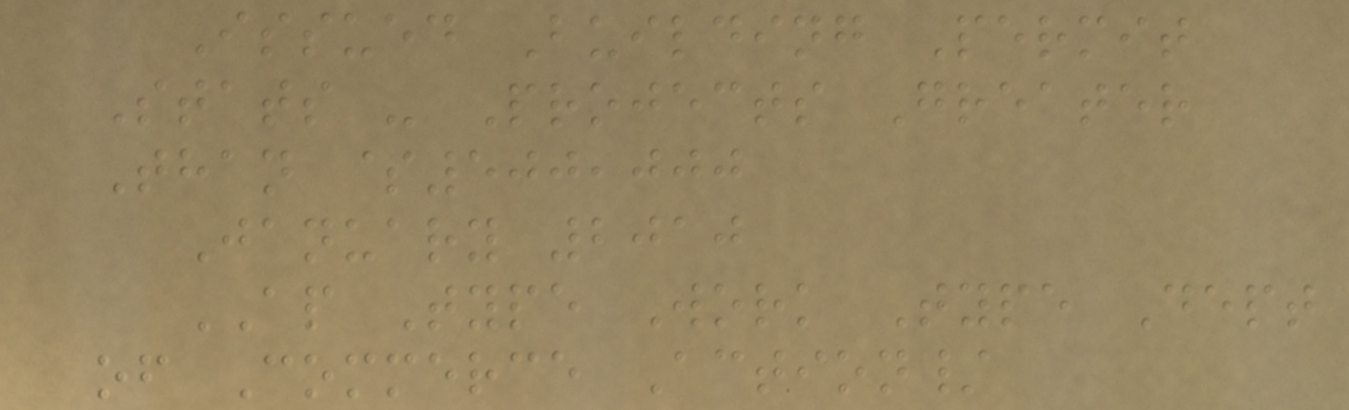Issued Building Permit
Stats - Projects Greater
Than $500,000
January 2010
AP Type Work Type Dept
of Commerce Action/
